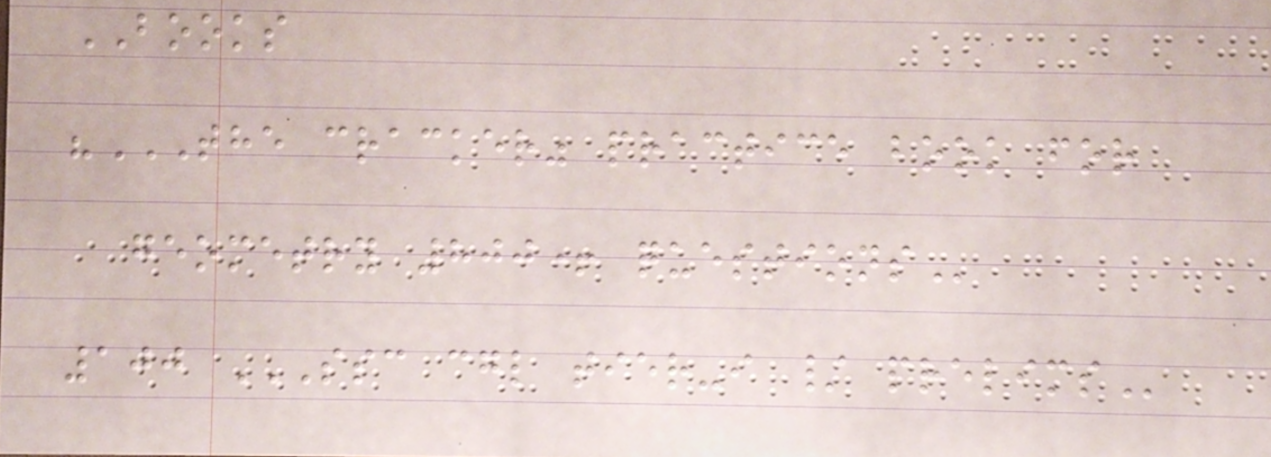BOOKS
"THE CRACKER" PRACTICE BOOK FOR
GEOMETRY 800+ QUESTIONS
100 SSC CGL TIER-I / PRELIMS
